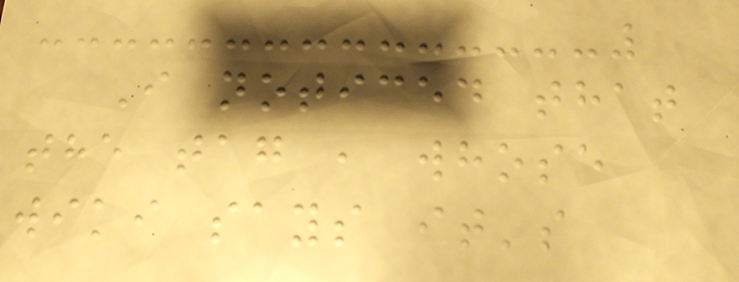I noticed that
the tag , whose
wiki says it's
